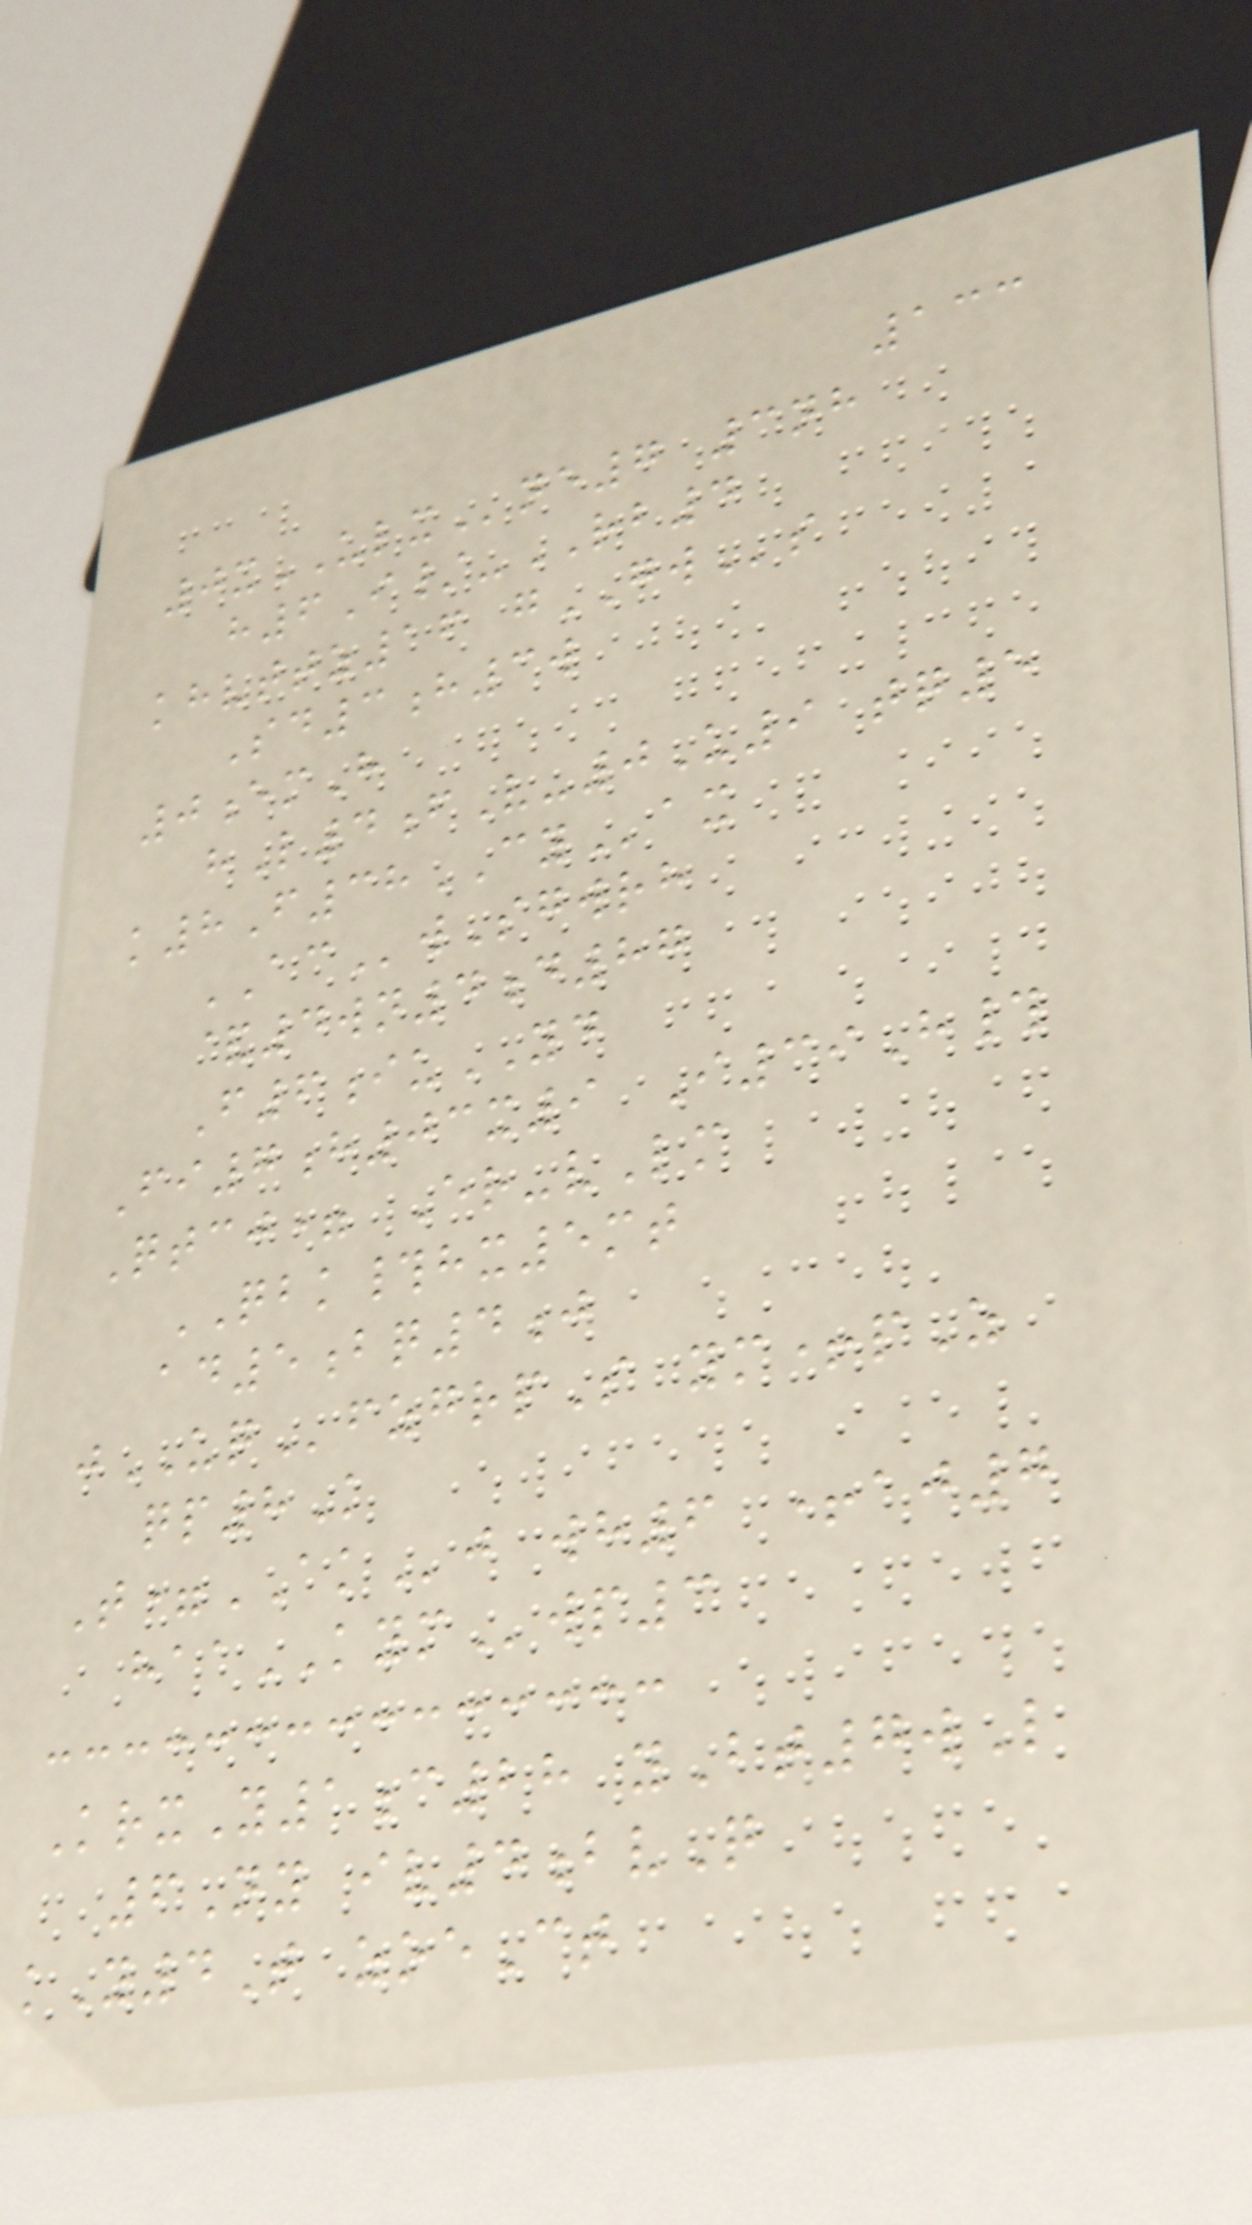133
0xULXne7 3nh
h6I/-RB4
khvttz16 gGWs
Sd3h3w
0emH
hL4fV-0U9 tq5
k8F38CYax
ACwSgwrh
&4wn4d87
F6iuYD
Fi7h03x9 I39H#
Qtcj= Er-vLm
QBK#hx5mt
ad5bq4j
jUQfzgrpS ym+pZ
qp8K
T=AKj wh6 +aj7
haaKYMwp3
KrxY1c28 yBt7wL
6Ny iv4bvQ
kY4T zoeCt
